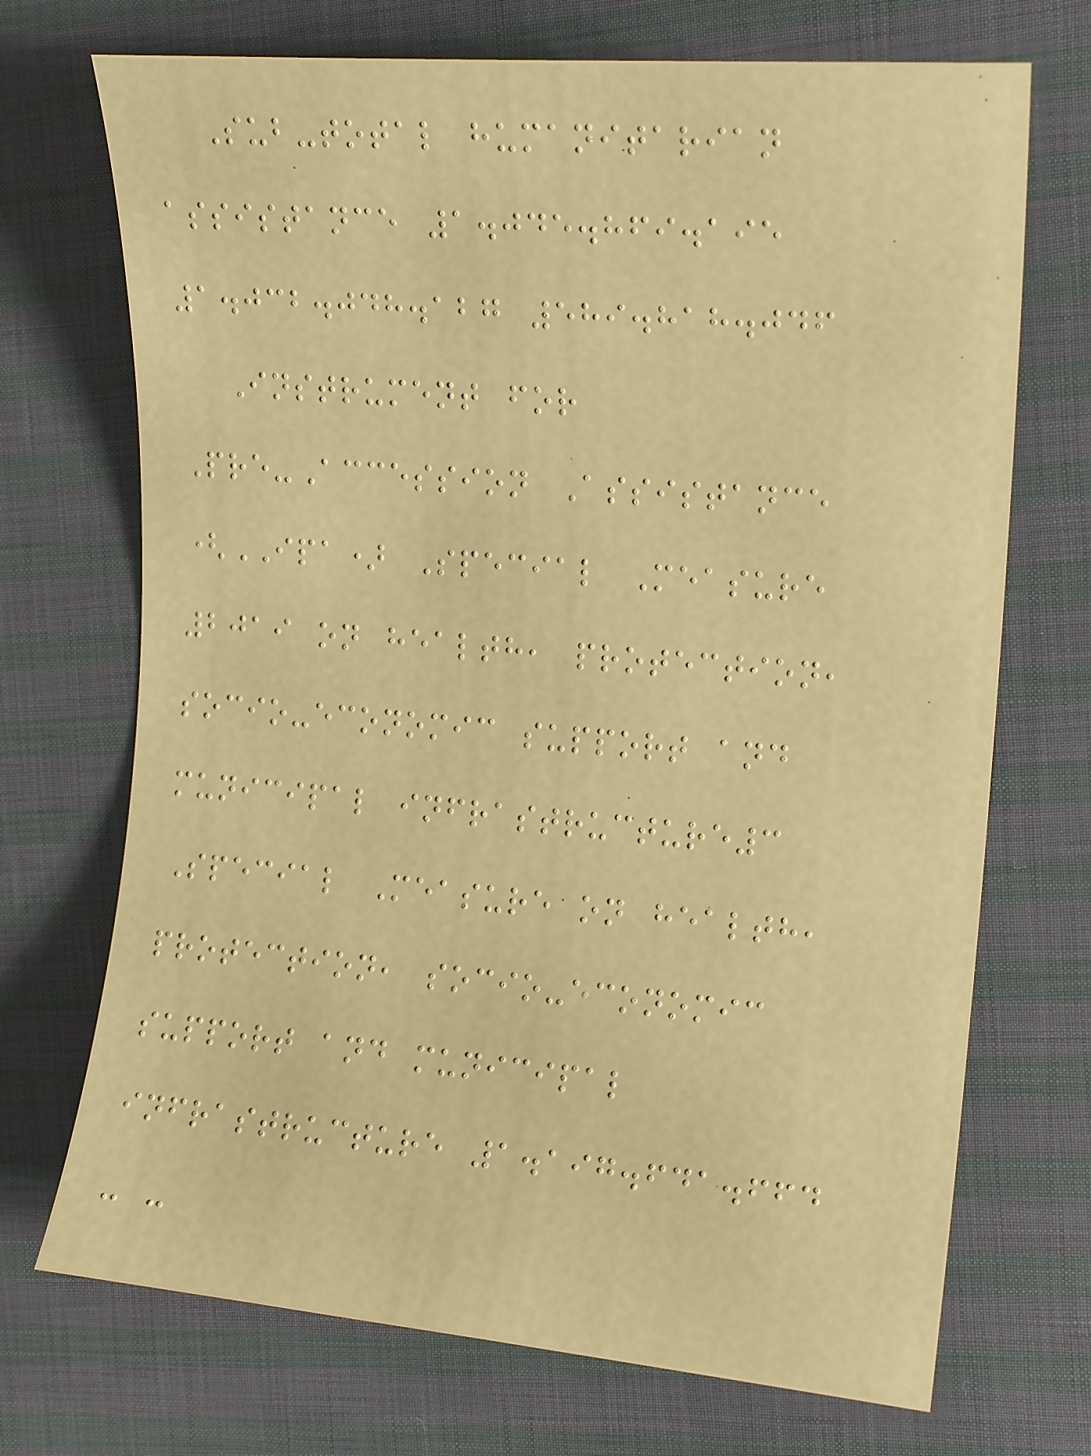Sub-total humanitarian
assistance 1.045.869.195
1.032.048.127 589.818.046
Instrument for
Pre-Accession Assistance
(IPA) Special Measure
2019 on health, protection,
socio-economic support and
municipal infrastructure3
Special Measure on health,
protection, socio-economic
support and municipal
infrastructure 1.197.641.664
- -
